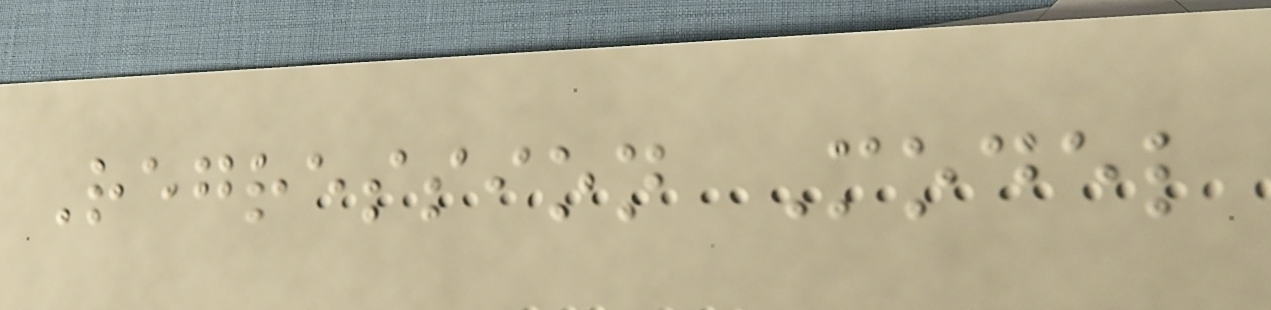Regression Model
